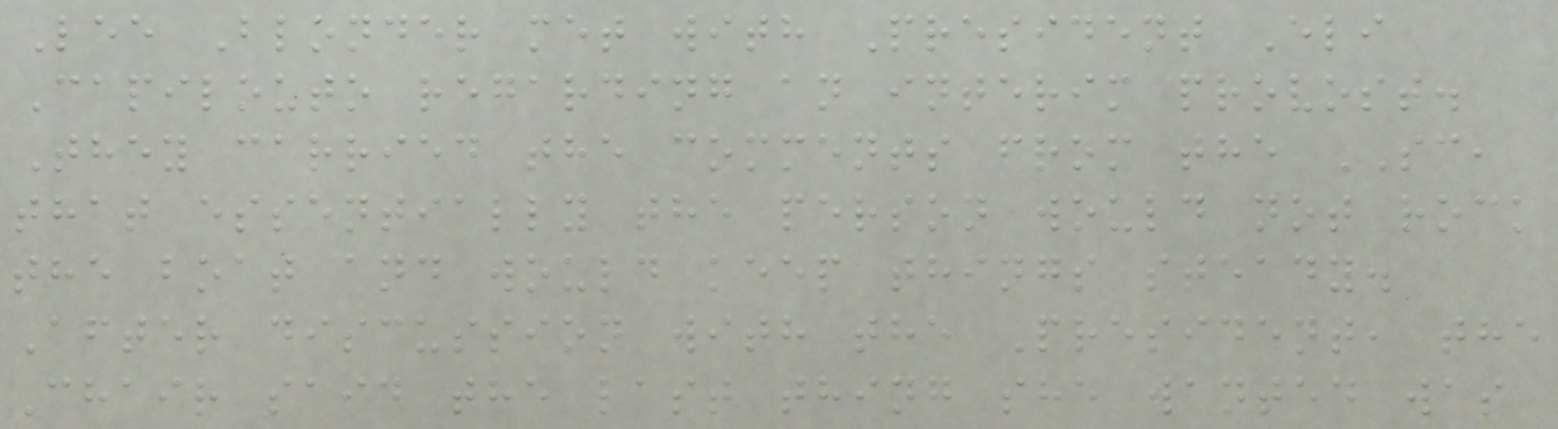Lee Blonder met with President Eli
Capilouto regarding an interim provost.
They carried the comments from the SC,
that essentially the person would not rock
the boat and would keep things steady.
After discussion with the President, the
Chair said the last thing she wanted was
